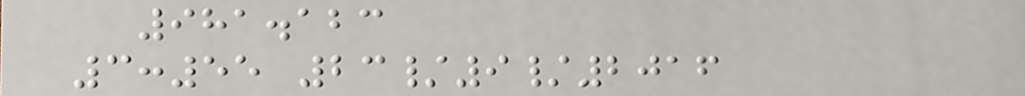981.123
3:55 23/9/2016
